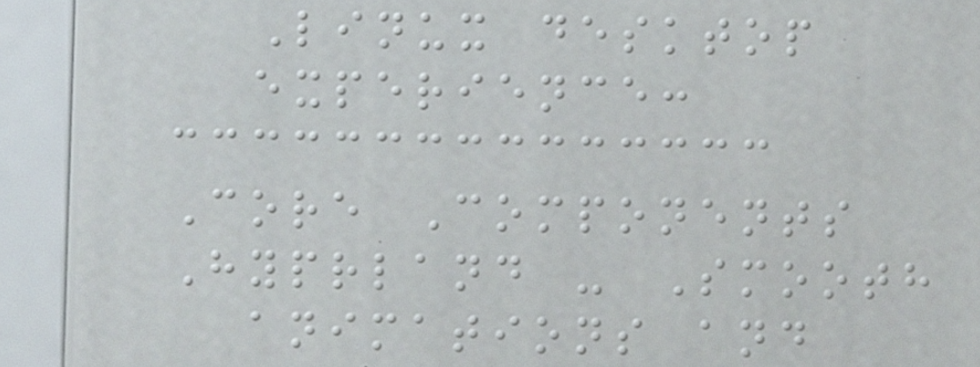Linux desktop
experience:
Core Components
Hyprland - Smooth
animations and
